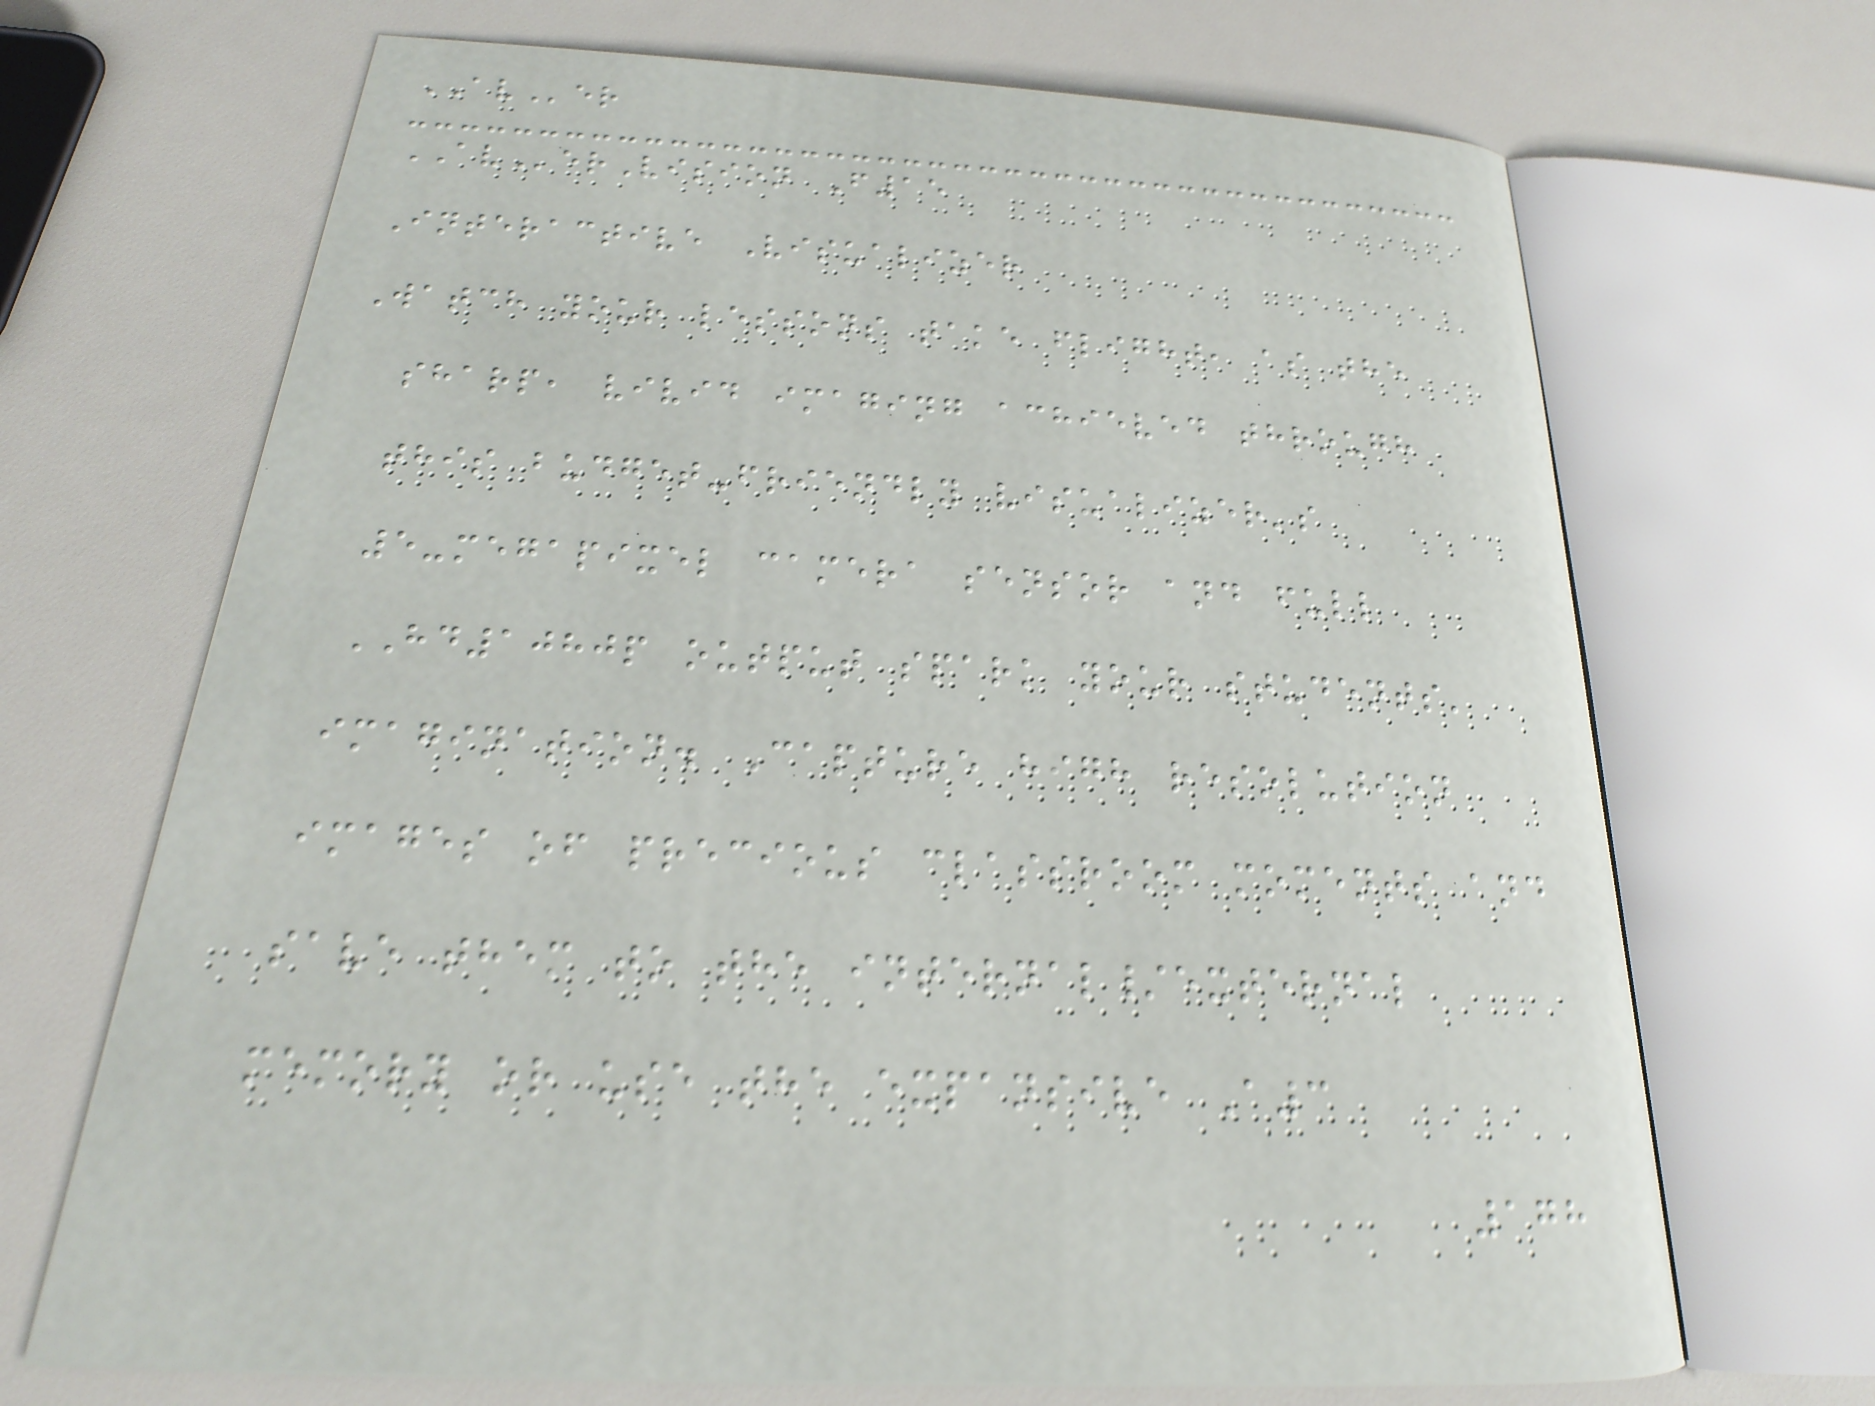AVer
AVerVision F15
Interactive Visualizer
Watch your lessons take flight, as the
sharp, vivid imaging achieved through
this budget-friendly visualizer's
5-megapixel camera sensor and full
HD1080p output spark your students'
imagination. Capture high resolution
images of precious classroom moments and
save them to the internal/external
memory or use the expansive A3
178
